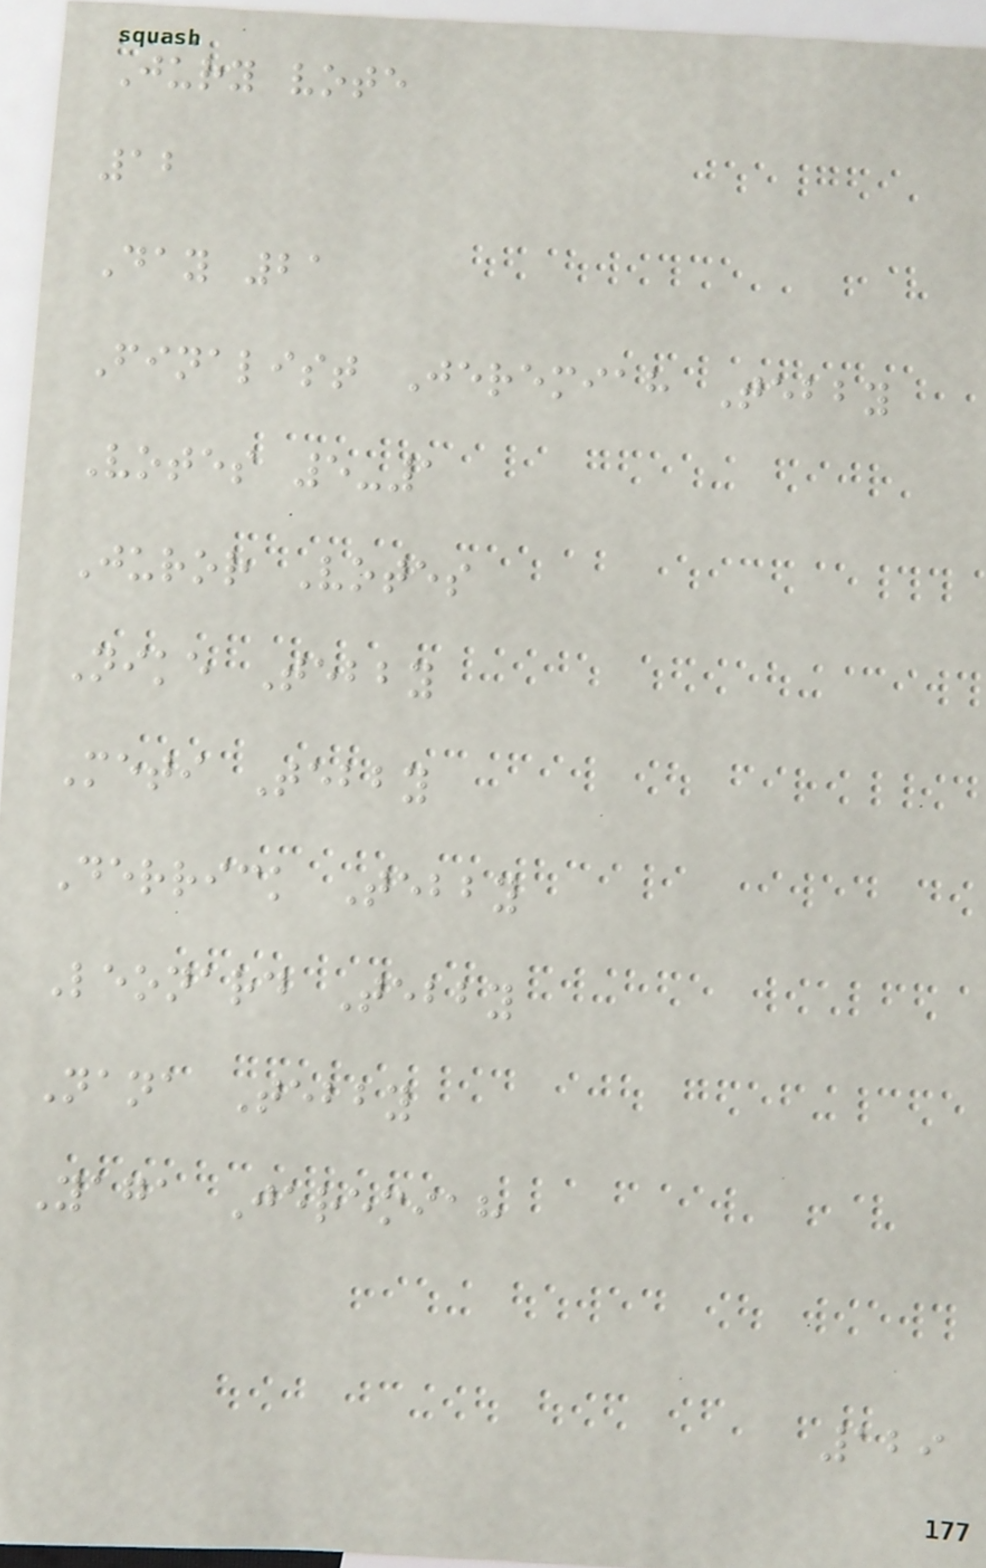Jury vote
12
Day 21
Finalist Jeremiah Tebby
Votes 5-1
Juror Votes
Nike Tebby
Meti Tebby
Derrick Tebby
Leonard Tebby
Nana Tebby
Yaga Jeremiah
129
